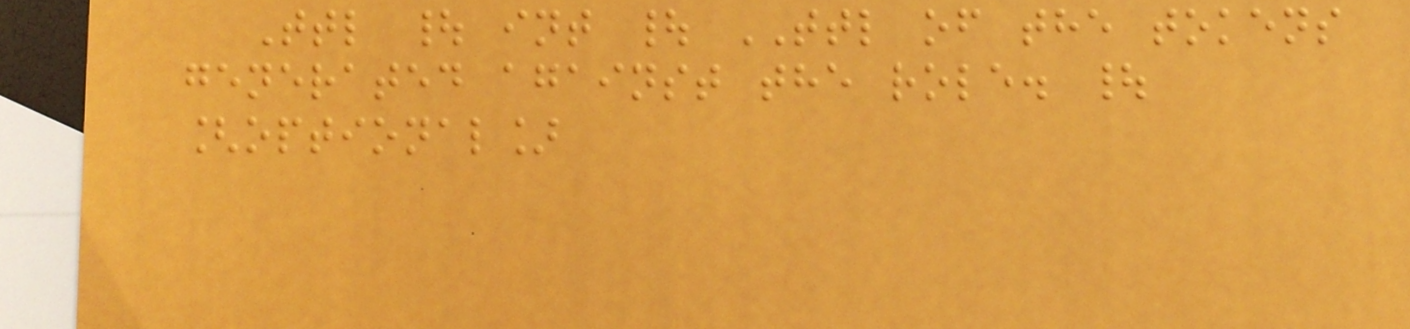Ttl | int | TTL of the tokens
generated against the role. |
[optional]
